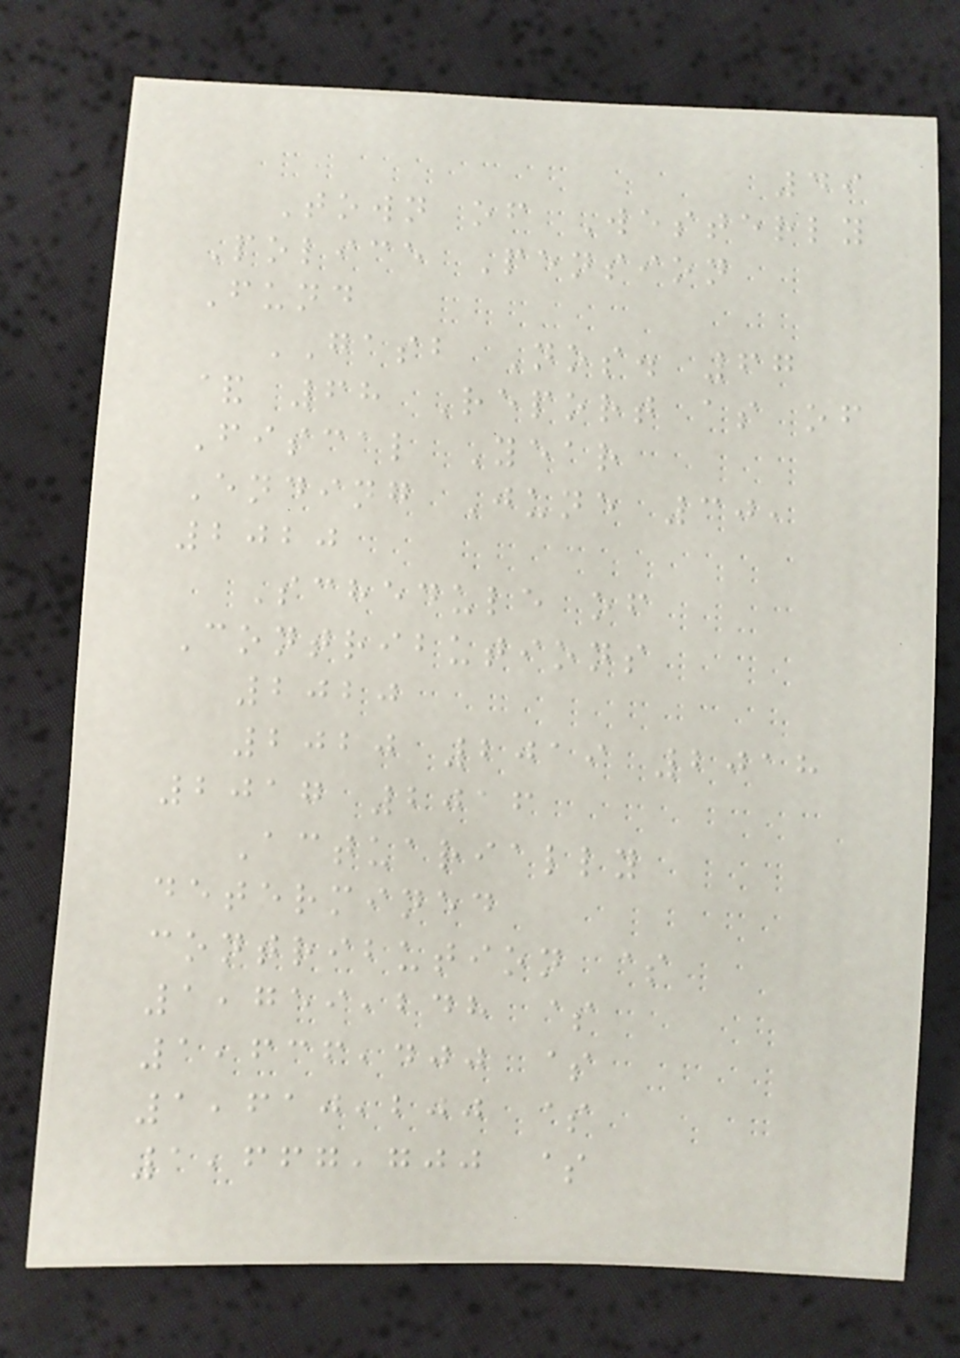49
Town of Westerly
Police Pension
Fund
GASB Nos. 67
& 68 Report as of
Fiscal Year
Ending June 30,
2020
Schedule of
Contributions
2020
2020 2019 2018
2017 2016
Actuarially
determined
contribution $
1,759,248 $
1,636,400 $
1,610,200 $
1,667,700 $
